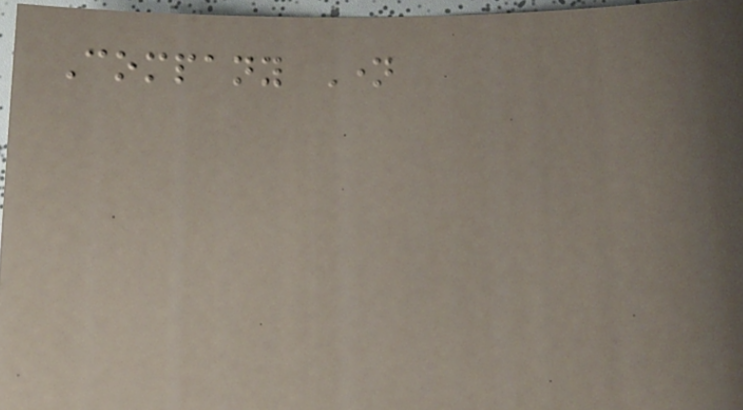Company Name
